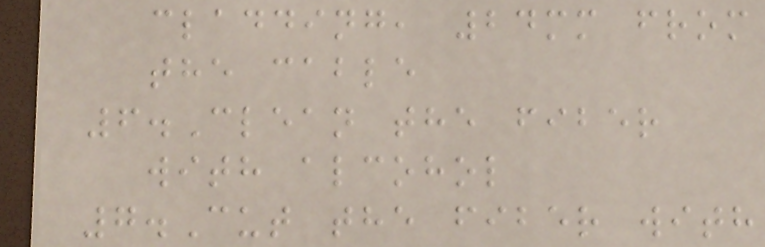cladding, 24mm from
the cable
6.Clean the fiber
with alcohol
7.Cut the fiber with
